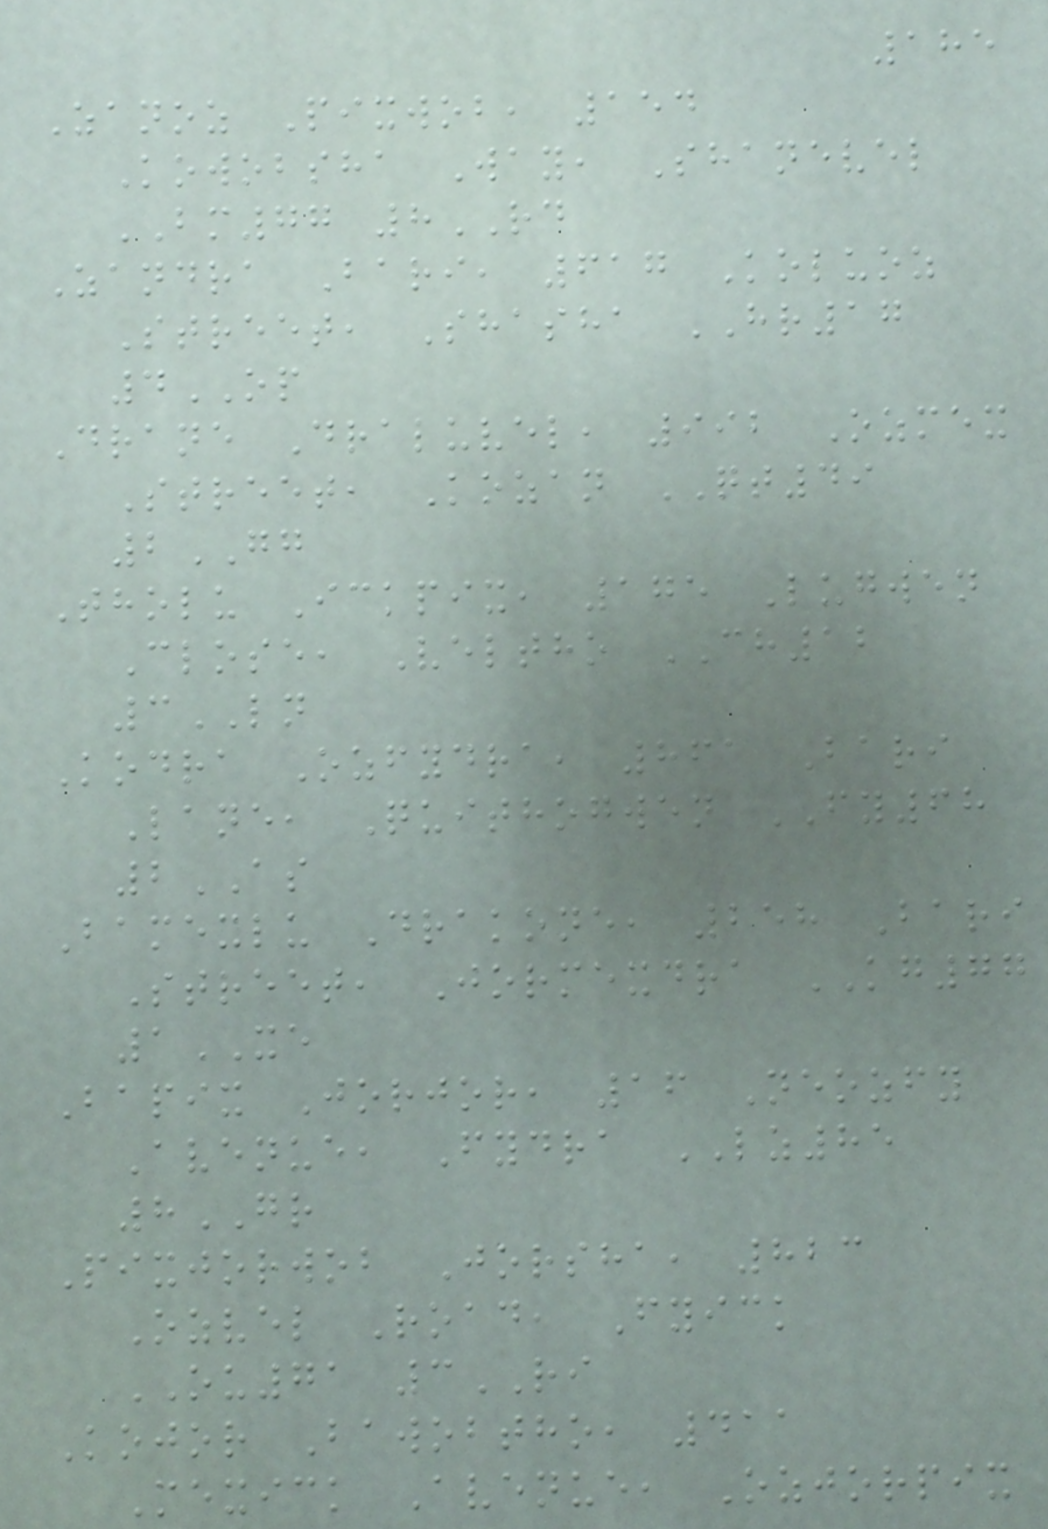185
Zanoz Pixwob, 154
Kowobsha Way, Shanevel
BM77 8RD
Zandra Bari, 617 Koluoz
Street, Shasha HR17
4OP
Drane Draluvel, 992 Ozmex
Street, Kozan QT49
2GG
Tholu Ickpix, 175 Lugwen
Close, Veltho CH12
3LN
Kodra Ozfydra, 861 Bari
Lane, Quithogwen FY68
2AS
Bamexlu Drakone, 258 Bari
Street, Jormexdra KG77
1XE
Bapix Jorjor, 16 Neozfy
Avenue, Fydra LZ85
8GR
Pixjorwob Jorsha, 823
Ozvel Road, Fyick
OU71 3RI
Kojor Bawobtho, 411
Mexick Avenue, Ozjorpix
